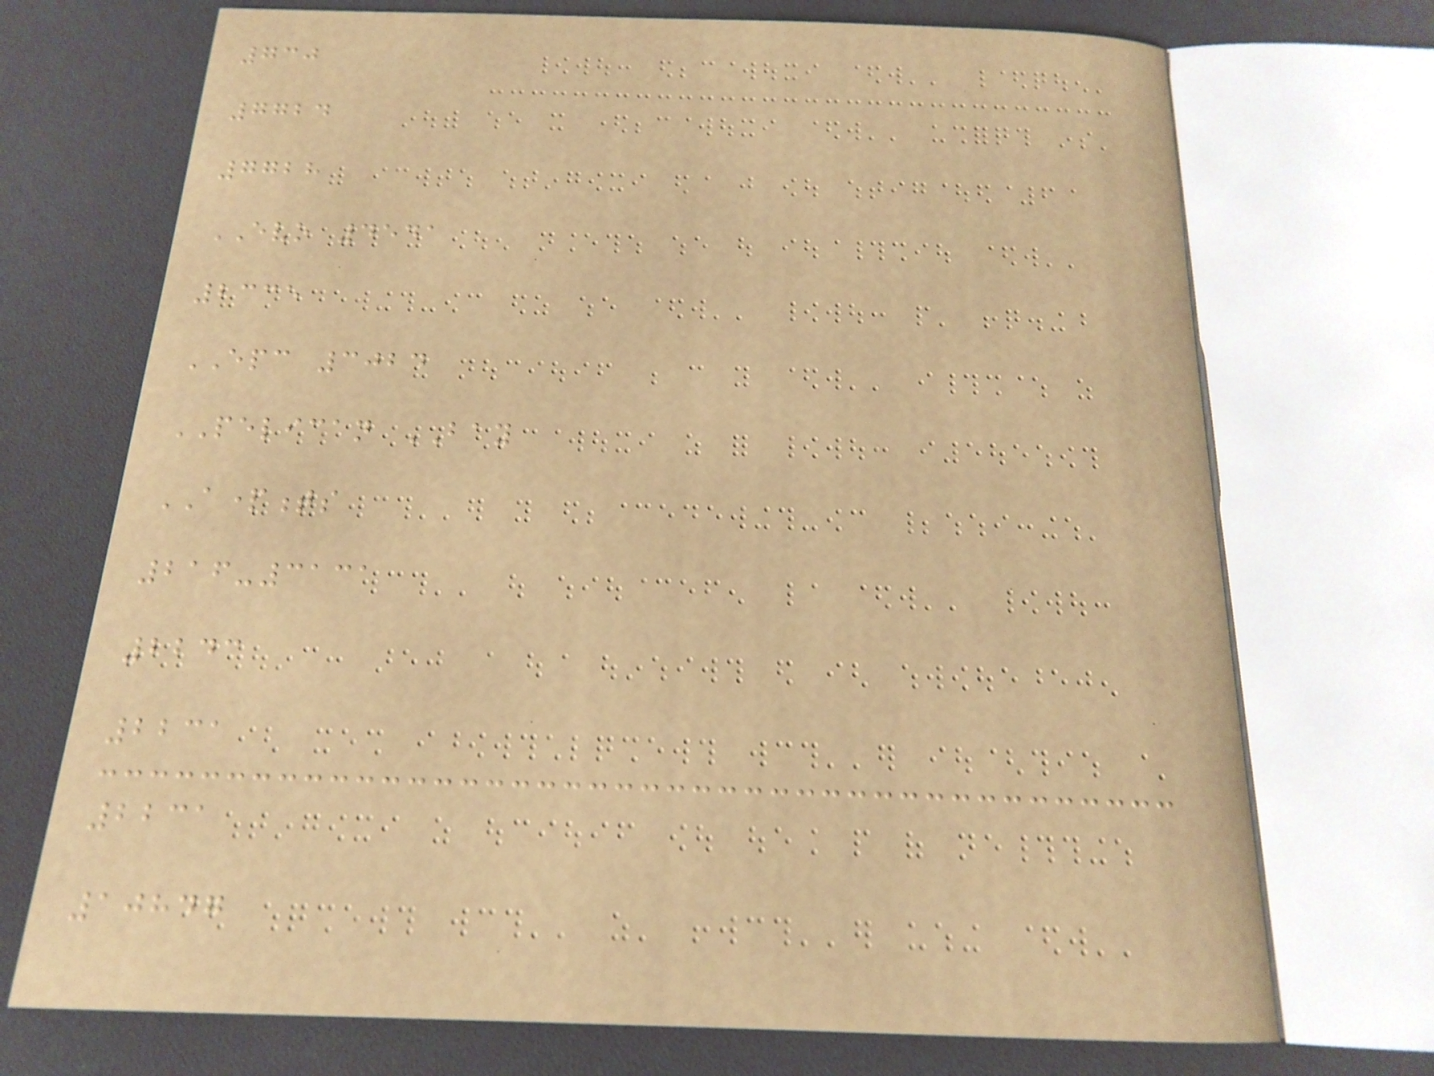730
7724
7728
EVO 4541
2335
EPC 3024
PELICAN BAY
APARTMENTS
216-3131
2243
2231
2231
10847
